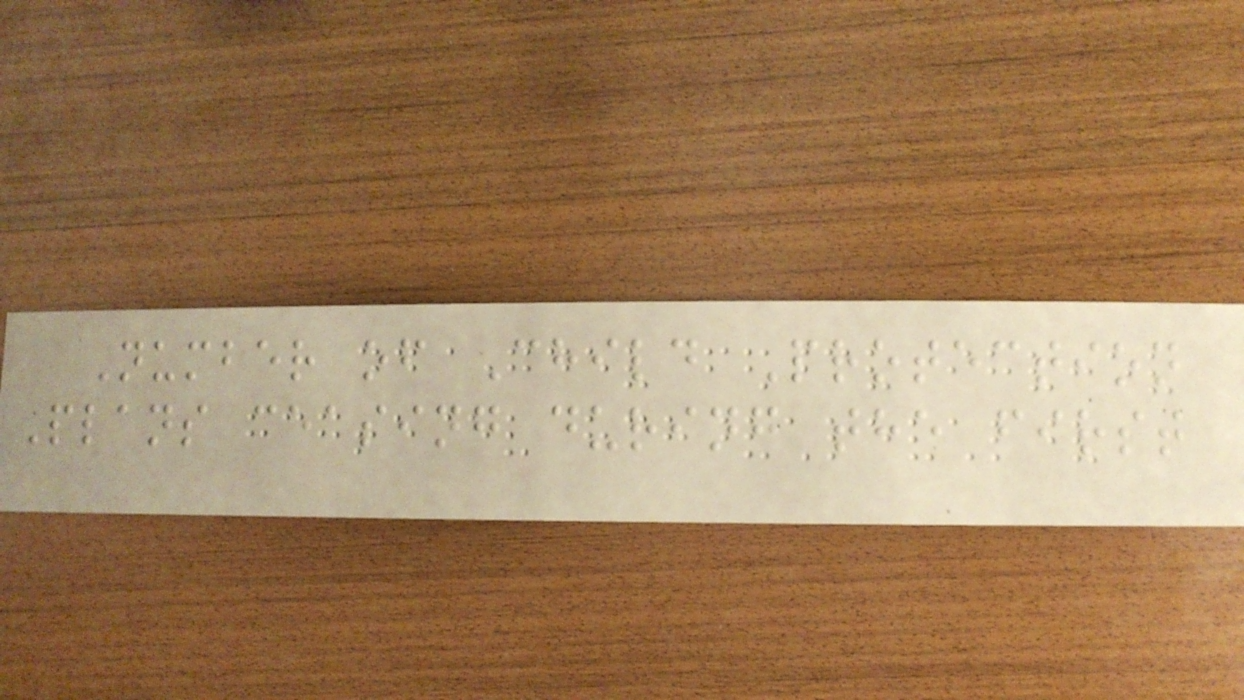Number of Child Protection
Plans ceasing during the first
